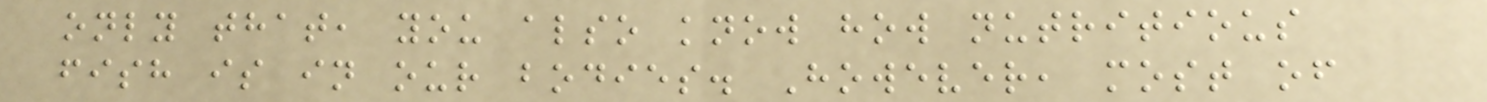only that, you also know how nutritious
fish is in our bodies. However, most of
